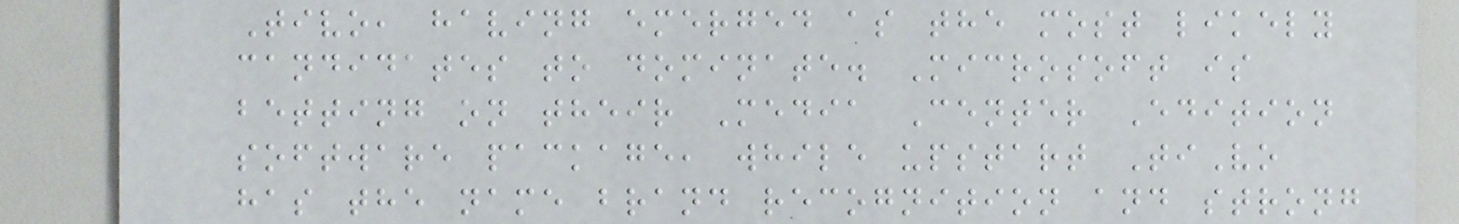Tivo, having emerged as the most likely
candidates to dominate. Microsoft is
betting on their Media Center Edition
software package, while upstart TiVo
has the name brand recognition and strong
